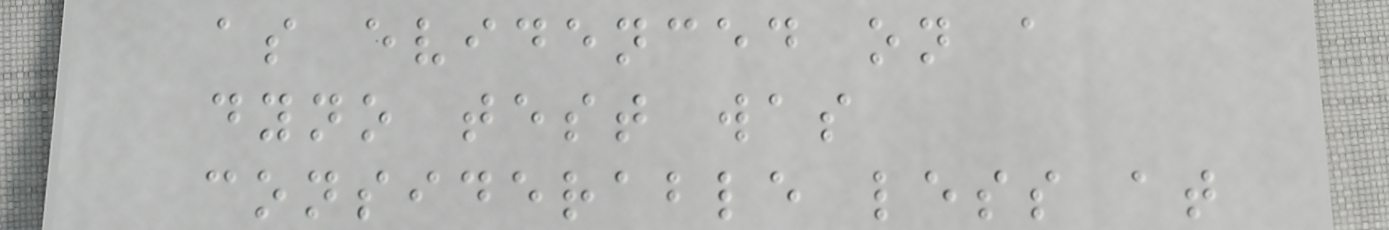as evidenced on a
dyno test was
considerable less at
